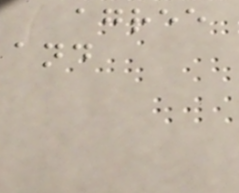agree
and
